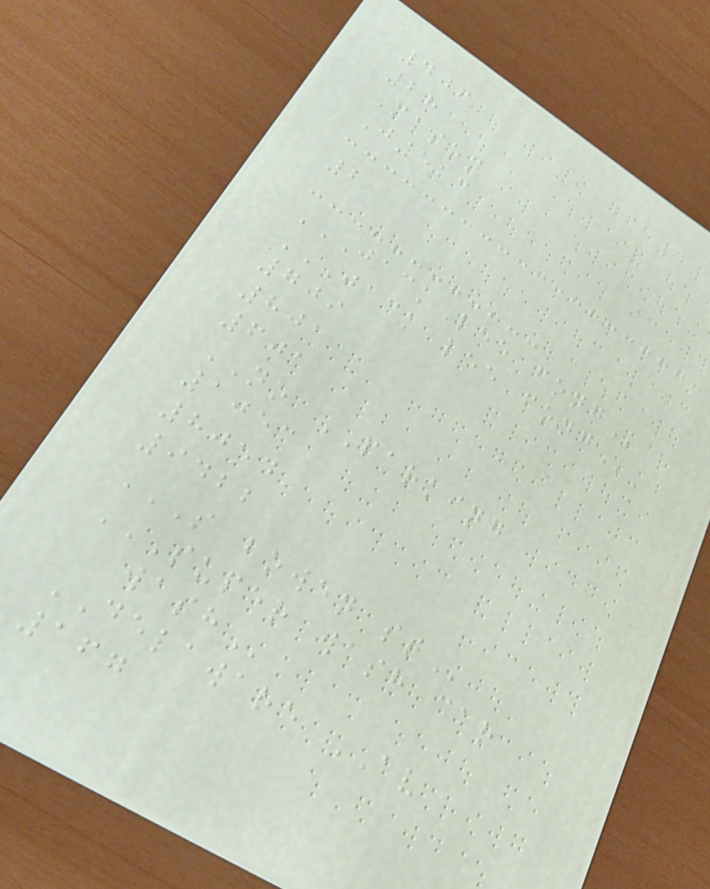406
28
Mason
J513
2
JACK LEE FONG
JACK LEE FONG
709
801
601
NO PARKING
1053
8054
9422
S BOWEN ST
SUPER WASH CAR
WASH
DELAWARE AV
167
